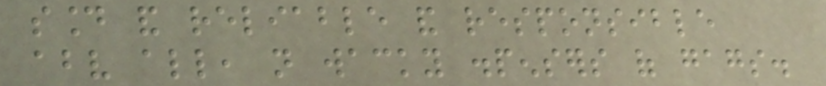sound and reliable and responsible
above all, not wacky dispensers of gags.
